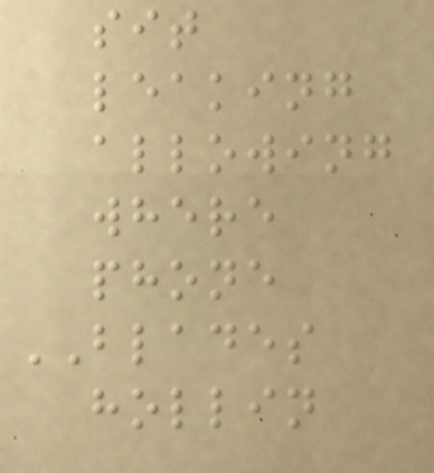sit
leaking
allowing
where
phone
BLADES
hollin
